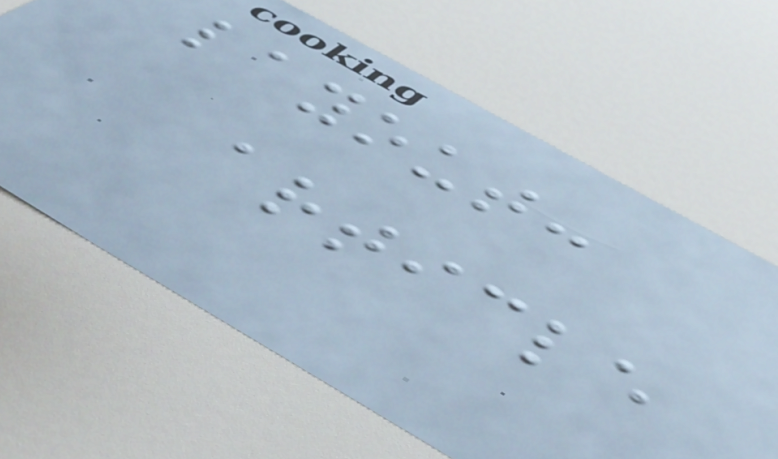layout:
article
